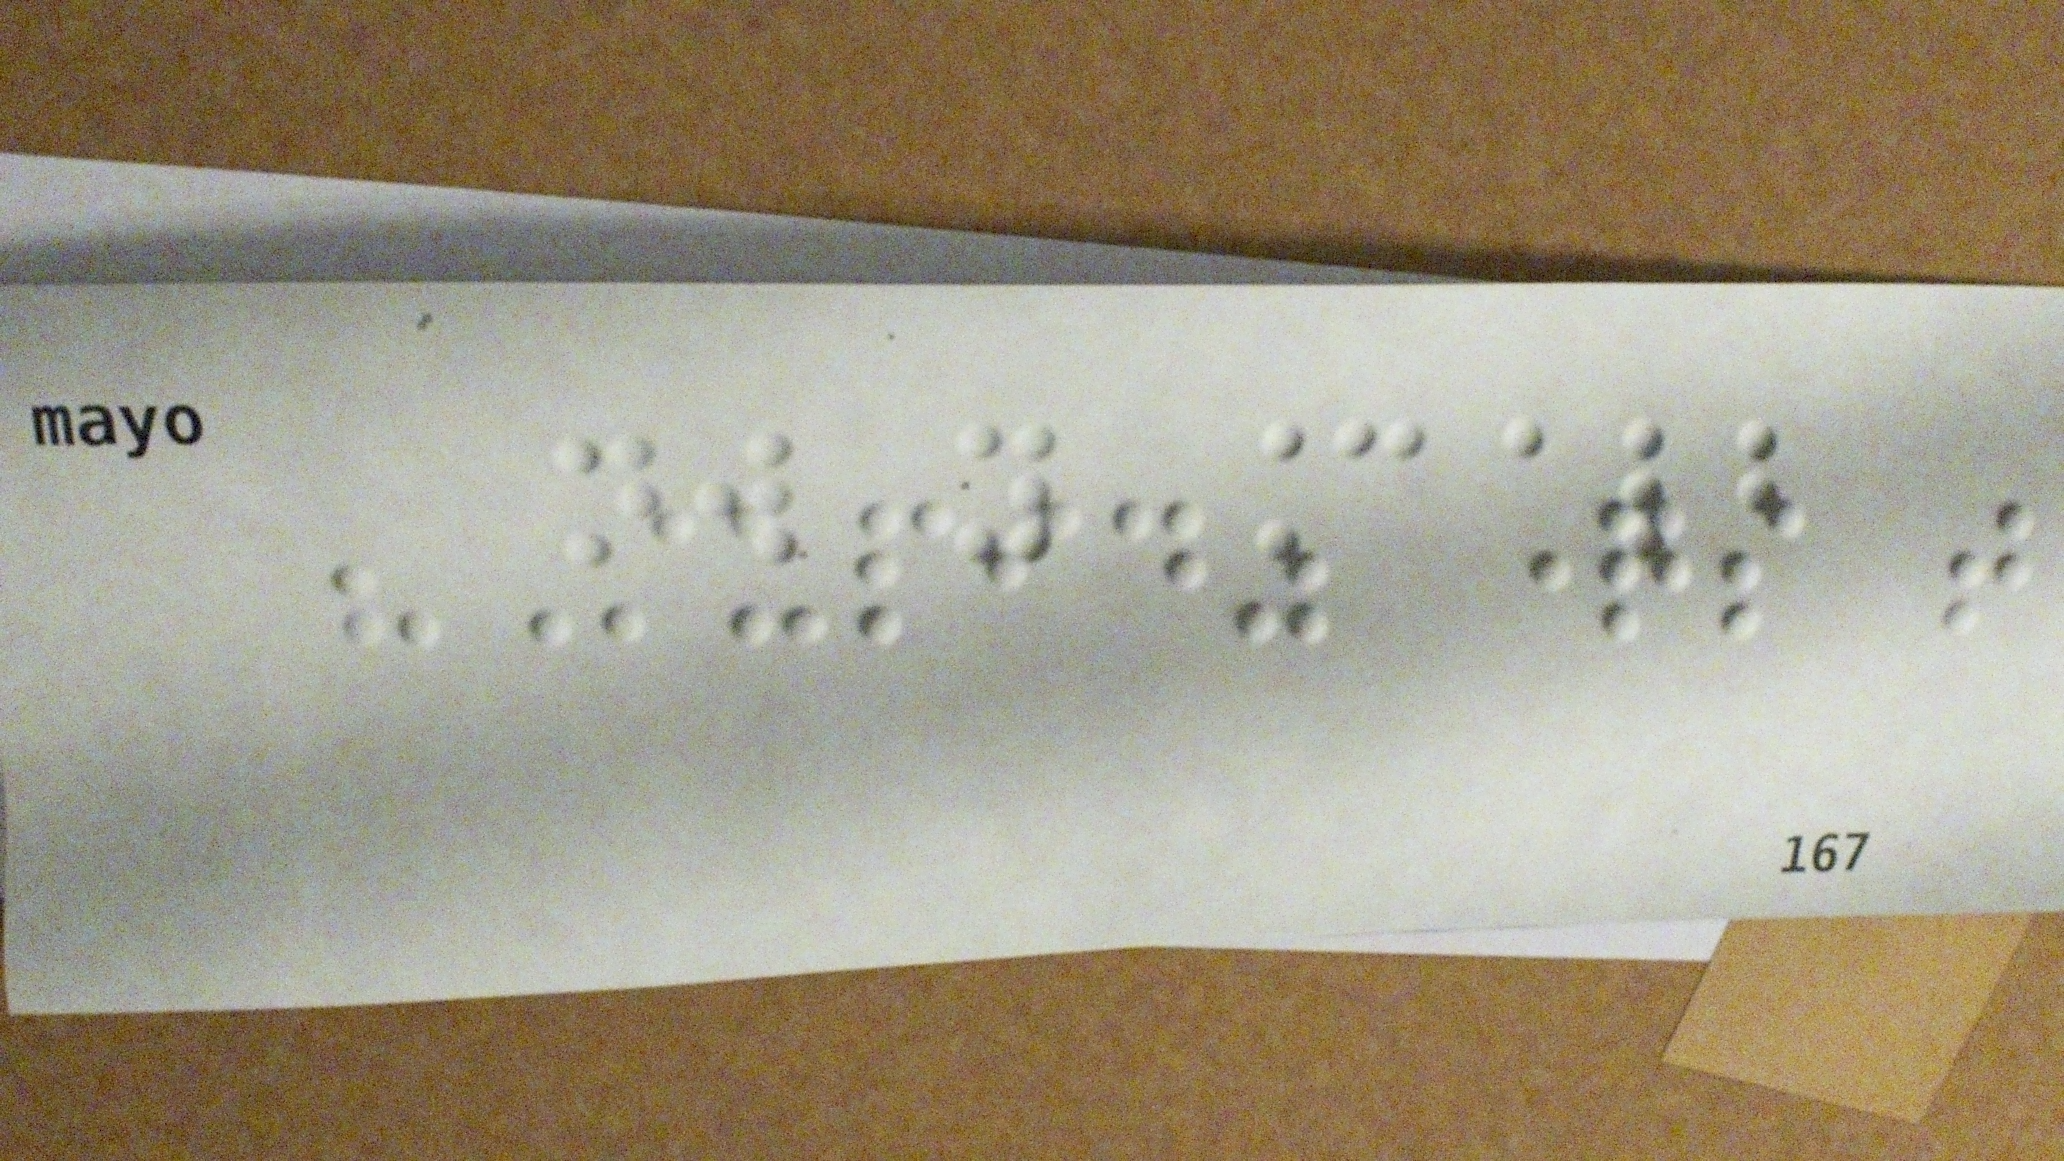"Stupid" questions that
